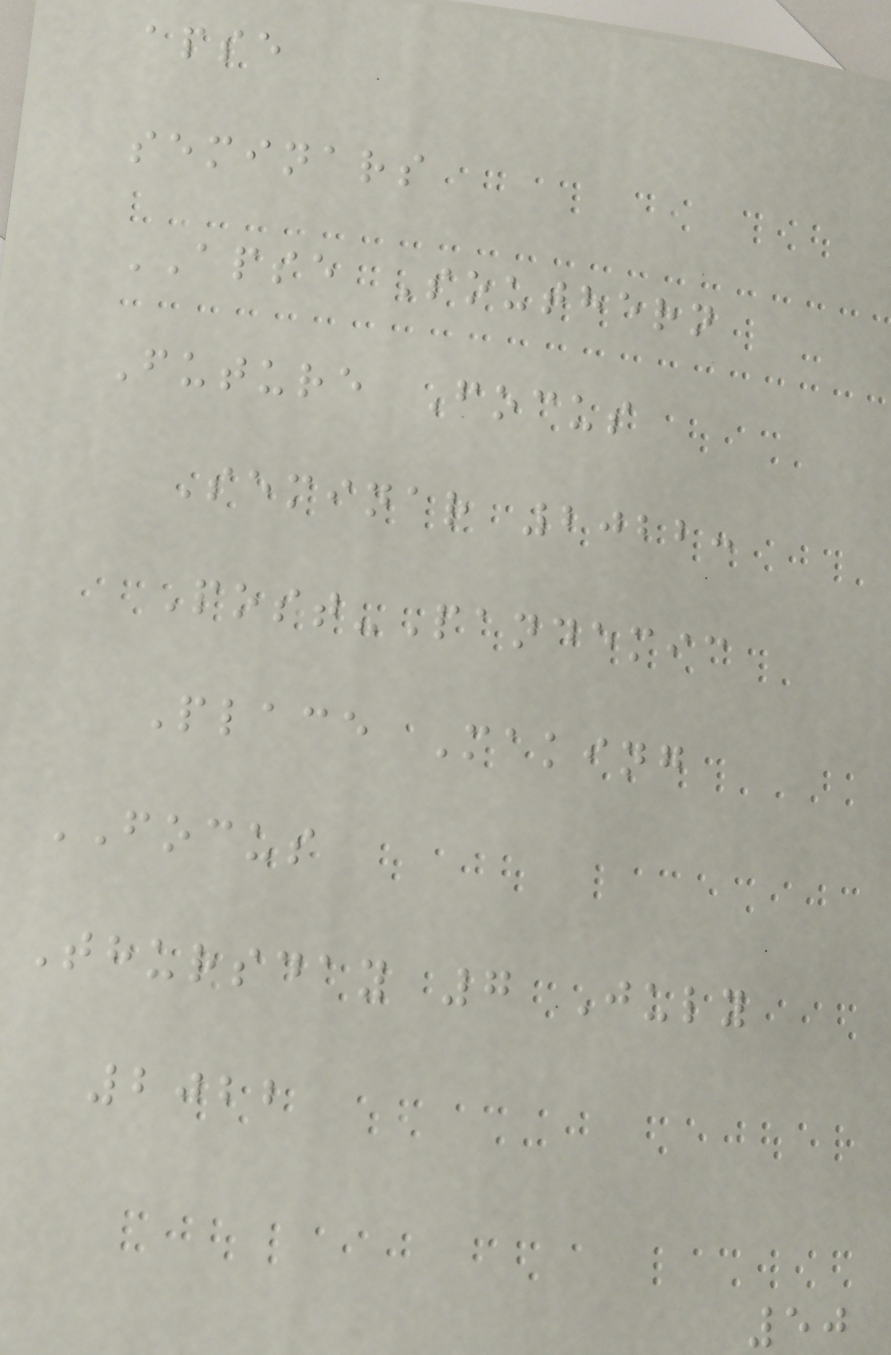apse
seminars
APSE Southern
Future Focus
Seminar 2022:
Post-Pandemic
Place Making
FOCUS
Thursday 7 July
2022
50
